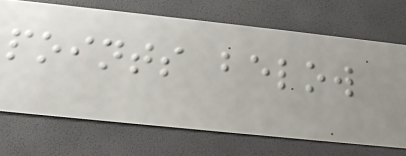points below
